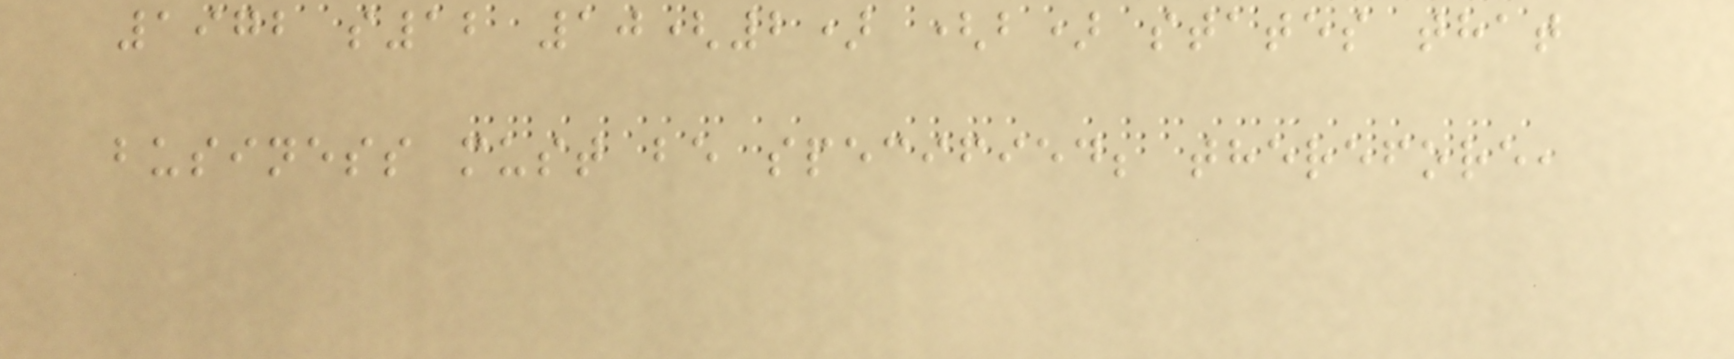1972 s12 10(2) (b) states that
business must be specified; therefore,
